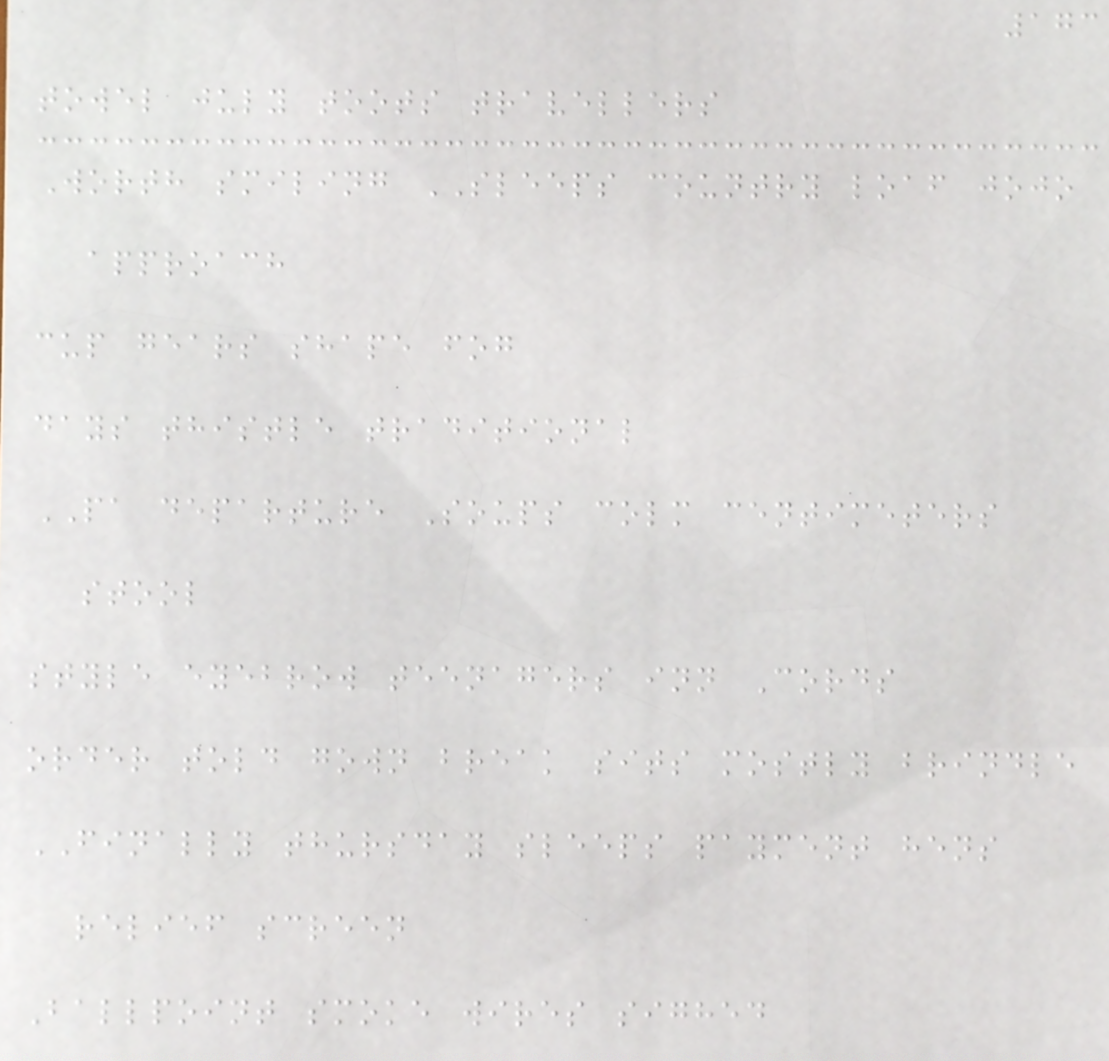173
towel july toots travellers
Worth smiling SLEEPS country loaf jojo
approach
cup gears shape fog
days thistle traditional
PA departure Soups colm centimeters
stool
style eyebrow teenagers inn Cords
order told gown break sits mostly brindle
FINALLY thursday sleeps payment hens
relief screen
Ballpoint smoke wires sighed
